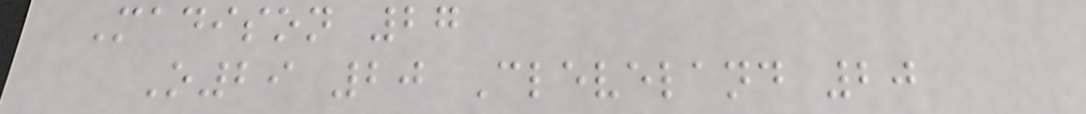Madison 27
O29 20 Cleveland 20
